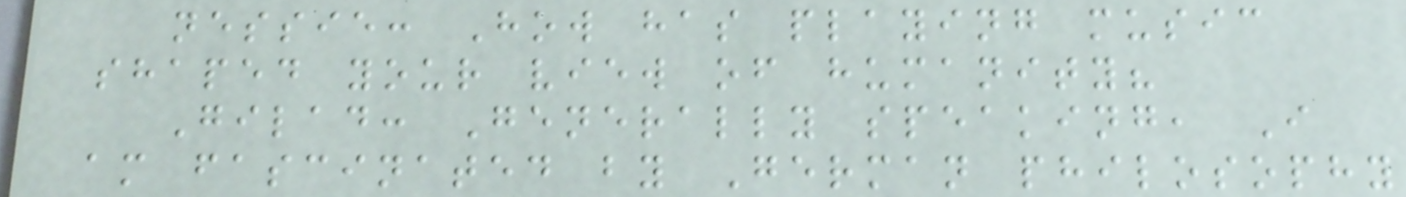nessie: How has playing music
shaped your view of humanity?
Gilad: Generally speaking, I
am fascinated by German philosophy
